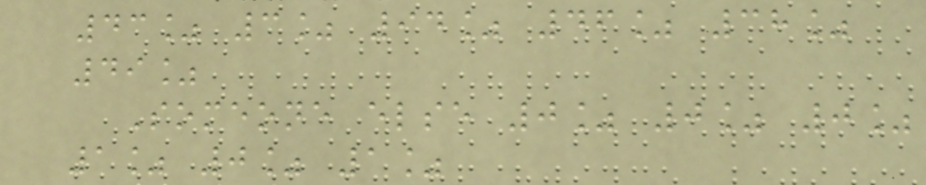43% 3% 94% 46% 38%
49%
Someone else 0% 0% 0%
1% 0% 1%
